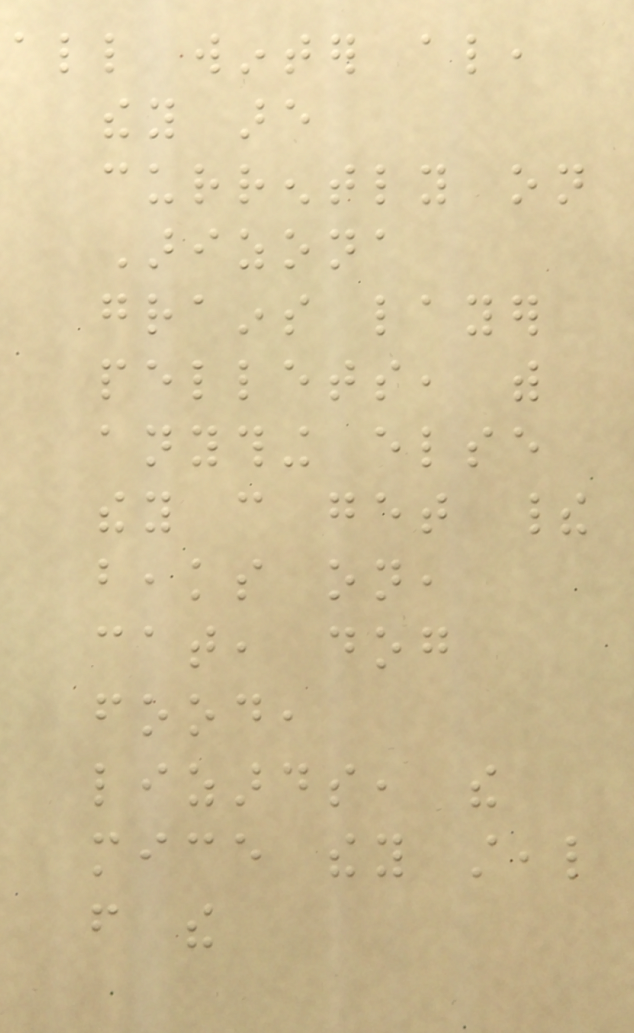all winter also,
they are
currently on
Arizona
grains layer
pellets, with
anything else
they can get their
beaks on,
cat, dog
food,
lizards, the
mice they steal
from the
